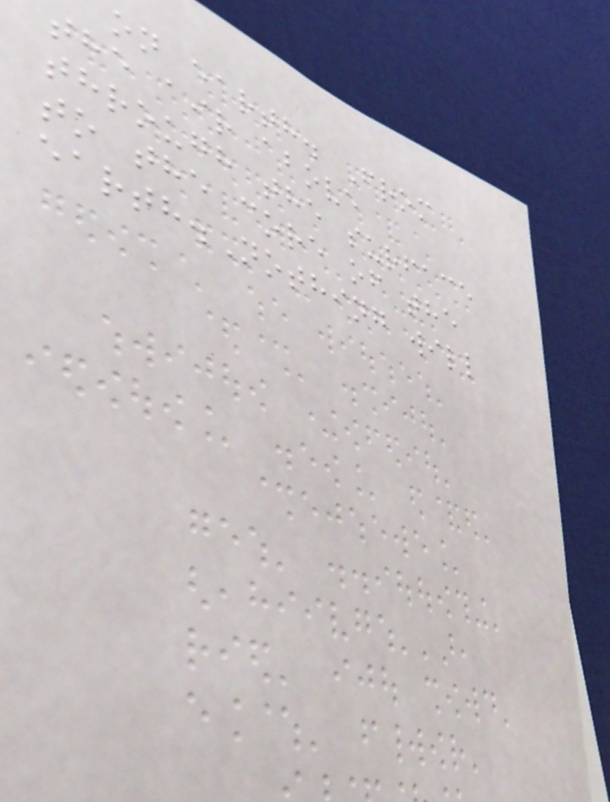on earth. From
the air above
through the surface
to the core of the
earth.Nothing will
